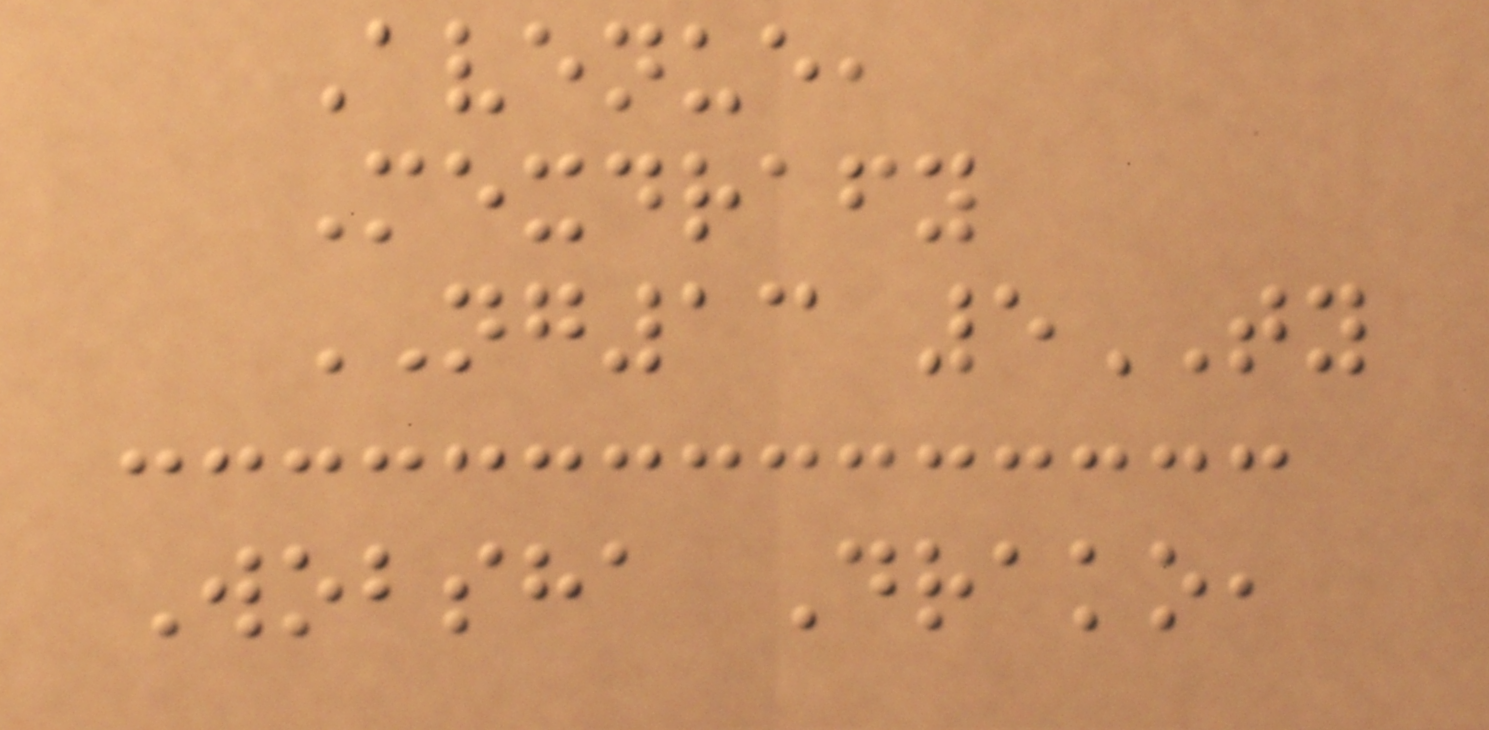Avenue,
Mexdrafy
NG13 5TY
Wobsha Drako,
